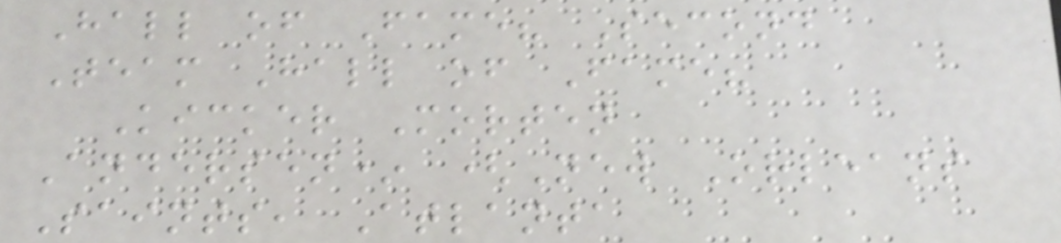Hall of Fame? Second
Team Hall of Fame?
Kicker Morten
Andersen* (New Orleans
Saints, Atlanta
